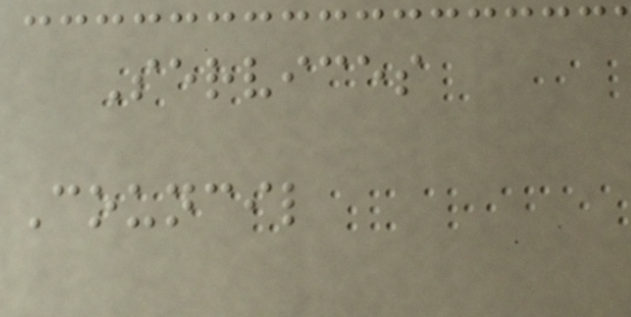Services
Council
